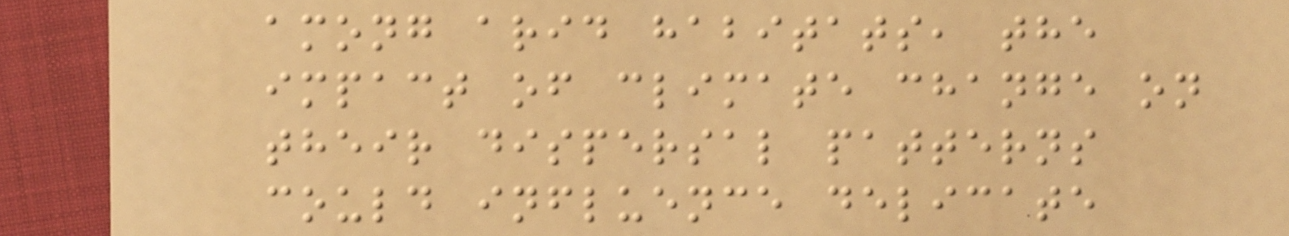among arid habitats, the
impact of climate change on
their dispersal patterns
could influence delicate
